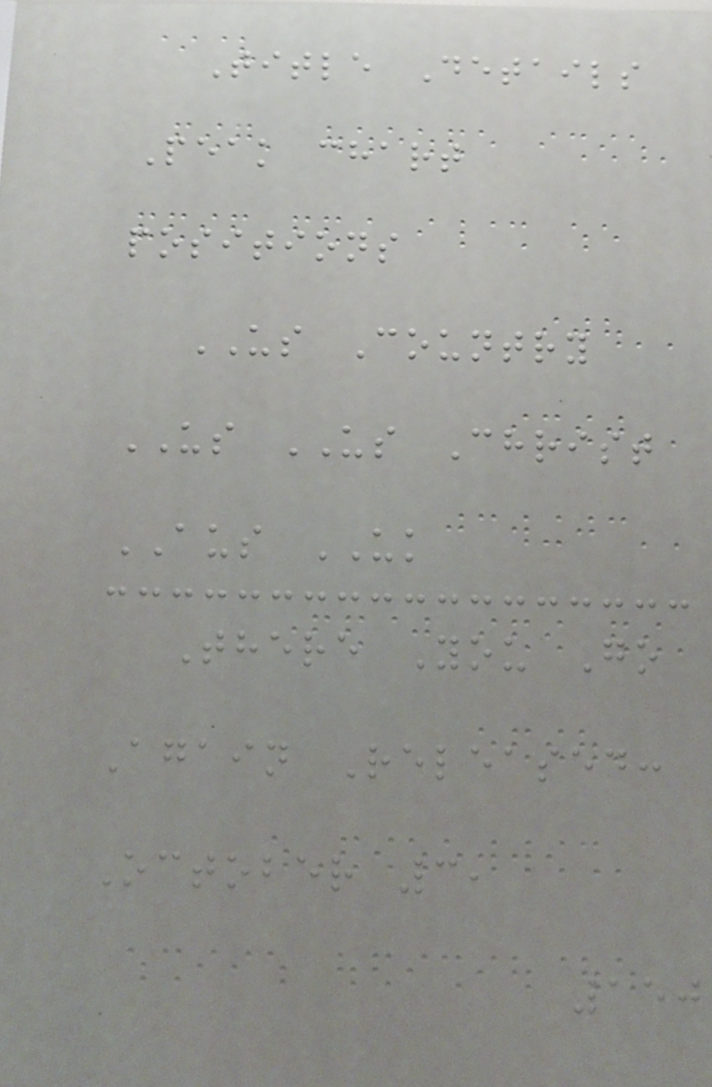Title Details
Peak chart
positions
US Country
US US Christ
AUS UK
There You Go
Again Released:
October 3,
150
